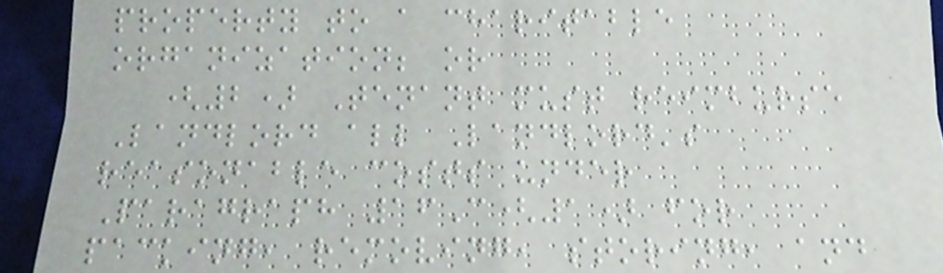property to a charitable
organization; or
(2) Tenant must reimburse
Landlord all Landlord's
reasonable costs under
Paragraph 16C(1) for
packing, removing, storing, and
